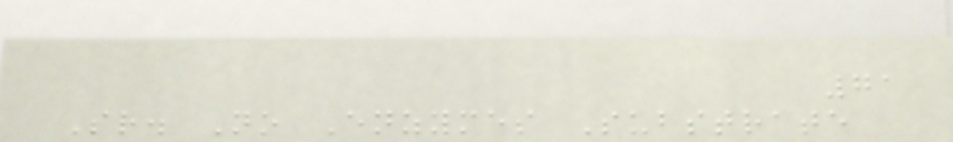71
Sr. No Enzymes Substrate
